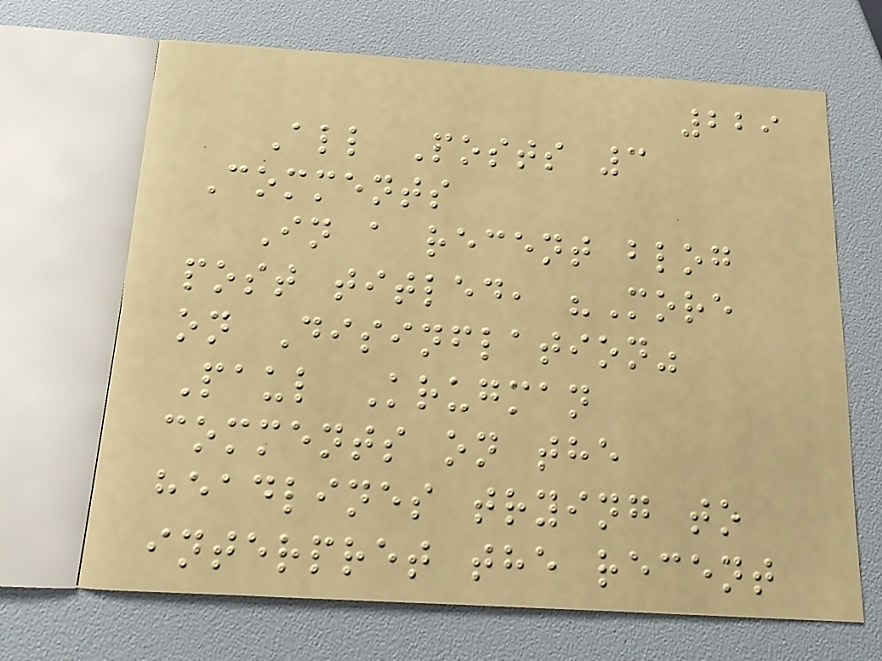229
All Posts 3
Comments
In a recent blog
post titled, "More
on Disinflation"
Paul Krugman
comments on the
headlines trying to
interpret the recent
